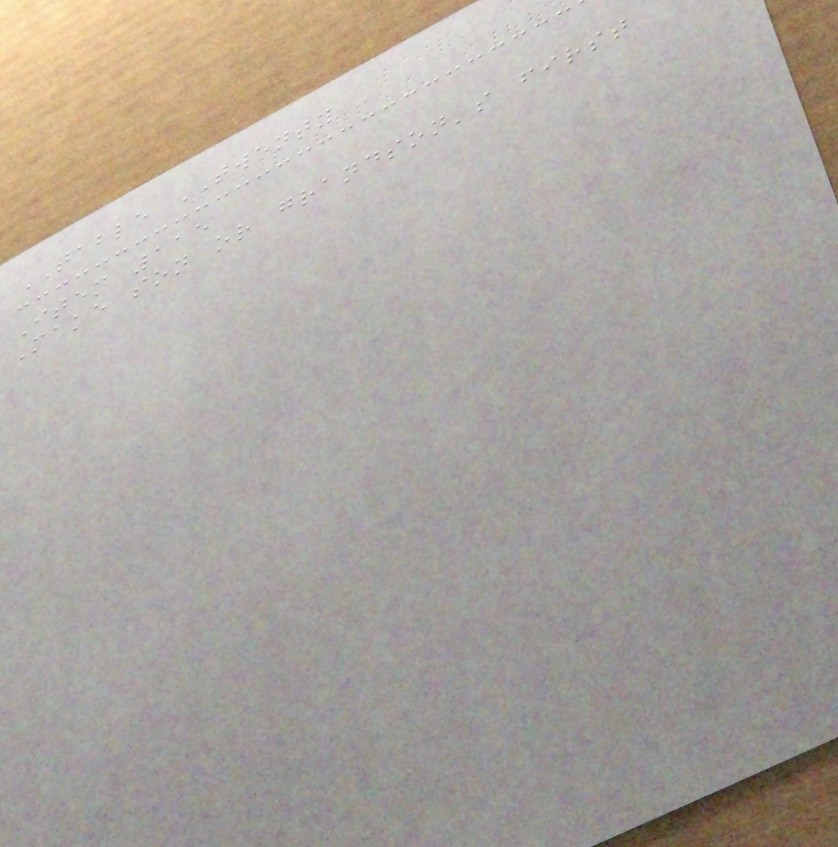TABLE TWENTY
Item 115
Make son or grandson's first
